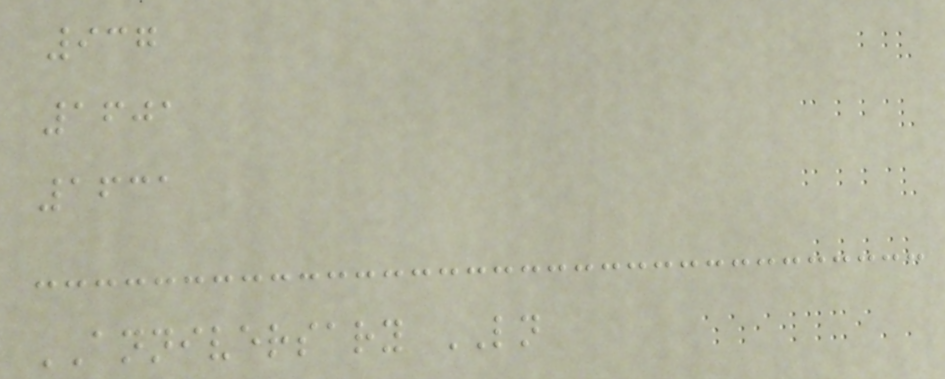937
1601
1631
ANNIVERSARY LN
